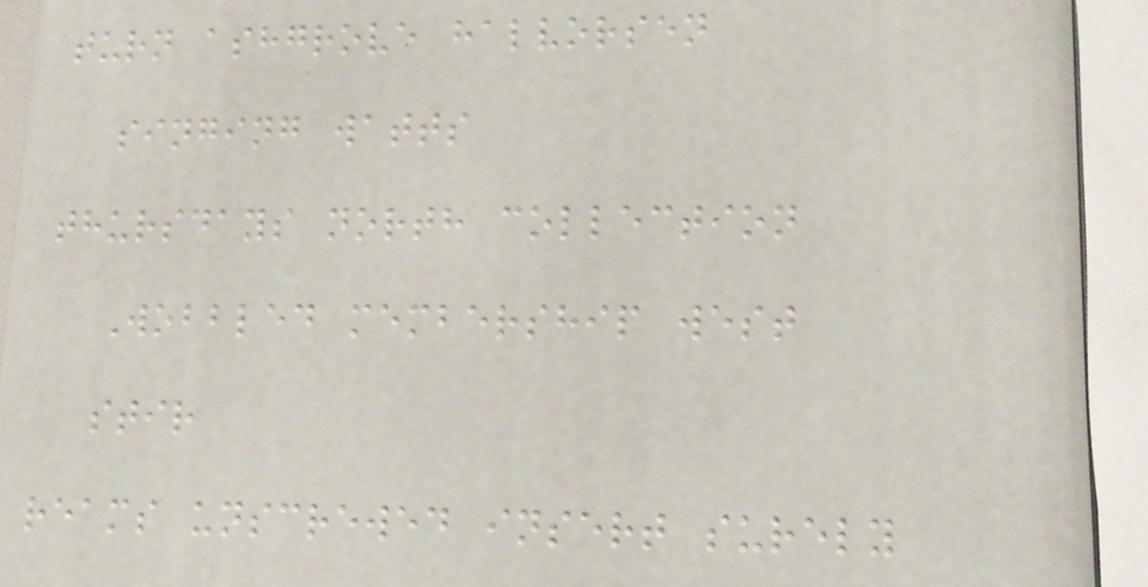turn ashgrove halvorsen
singing watts
thursdays north collection
Wobbled membership west
stir
reams unscrewed insert surely
